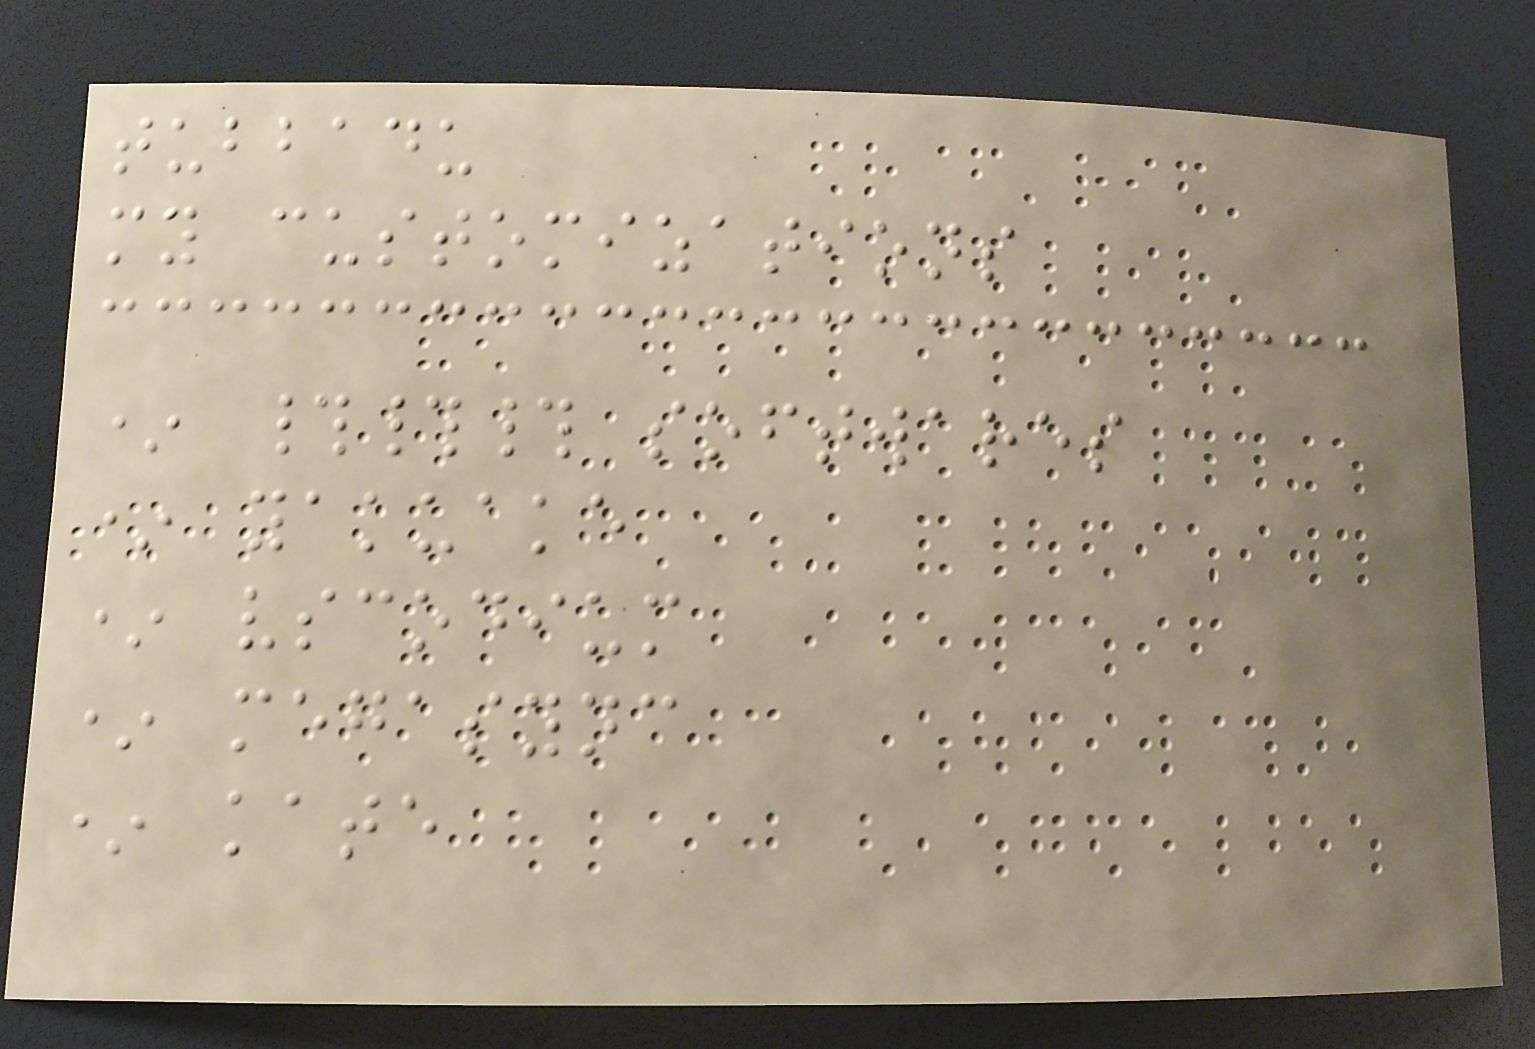tubbadu
my customizations
* ### softwares
* yakuake
* vscodium
* megasync
* kate
